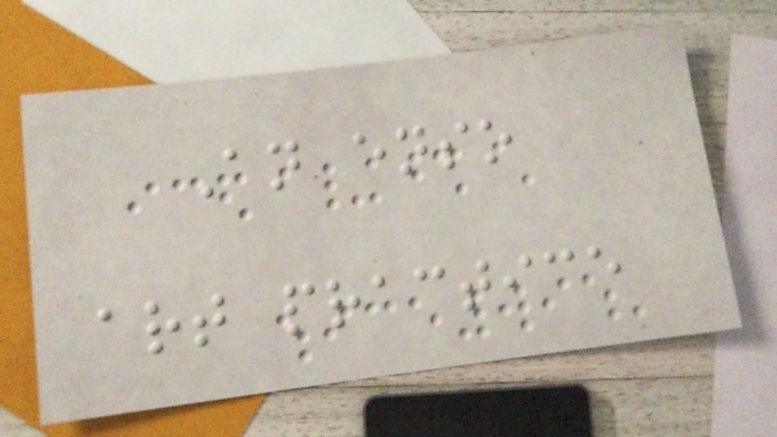An enso
art practice
